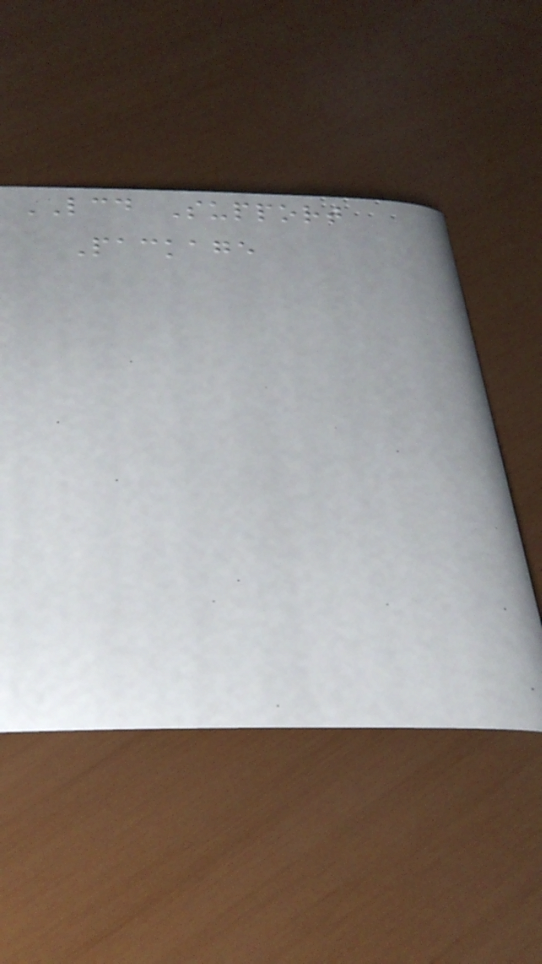LCD Support
Package
